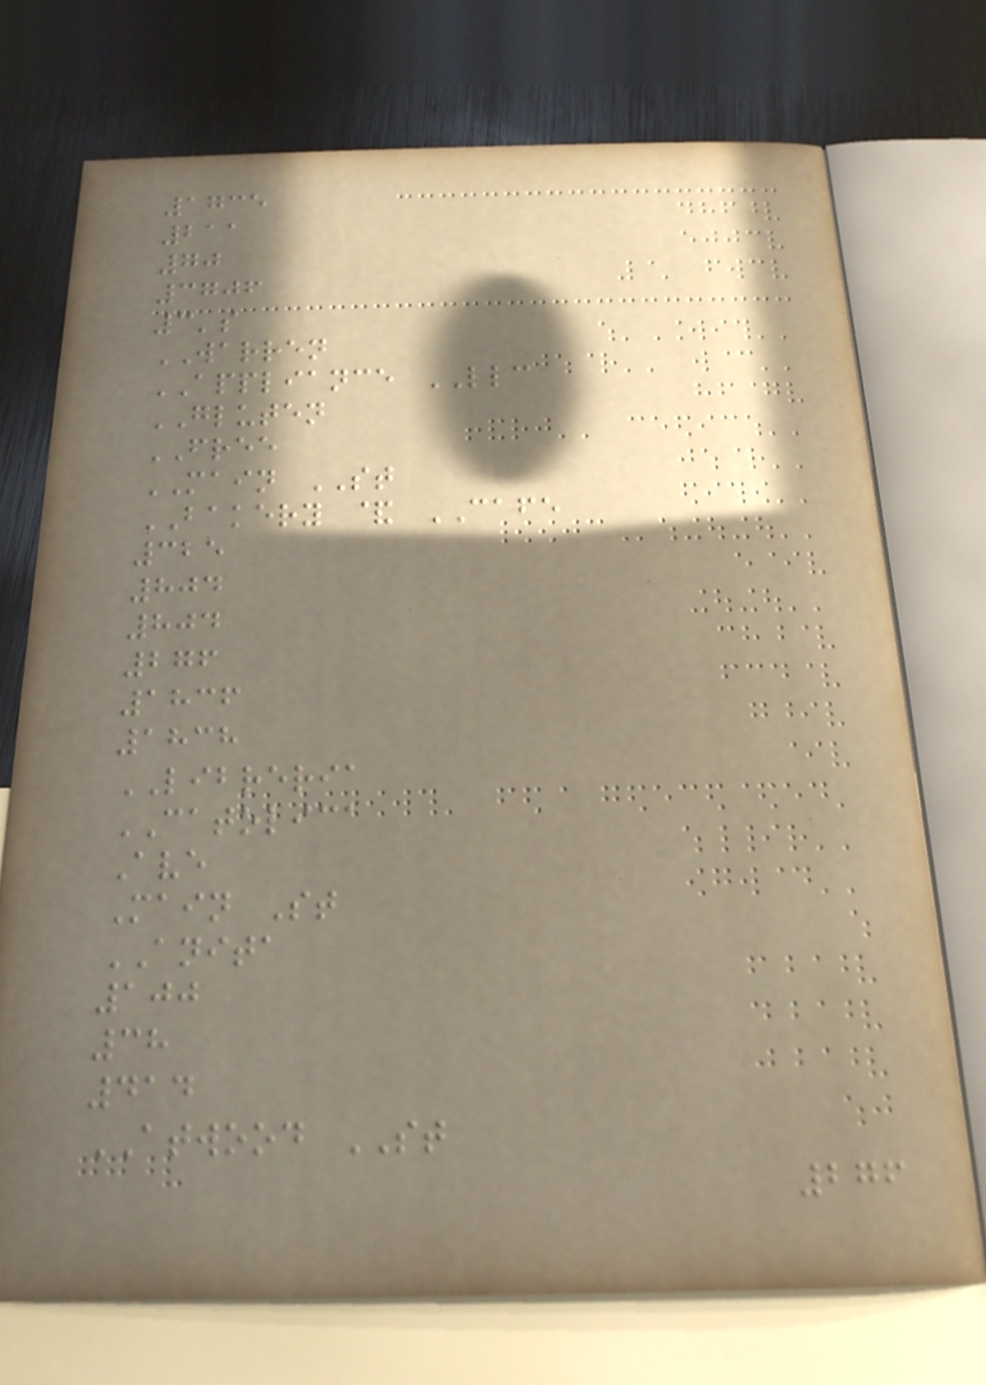1735
211
70
3706
3's
WARREN
APPLIANCE LLC
GLUTEN
FREE
MAIN ST
BAKERY & CAFE
325
804
804
276
1836
1838
LIBRERIA
CATOLICA
Ave
Main St
ANITA
100
38
414
ATWOOD ST
276
